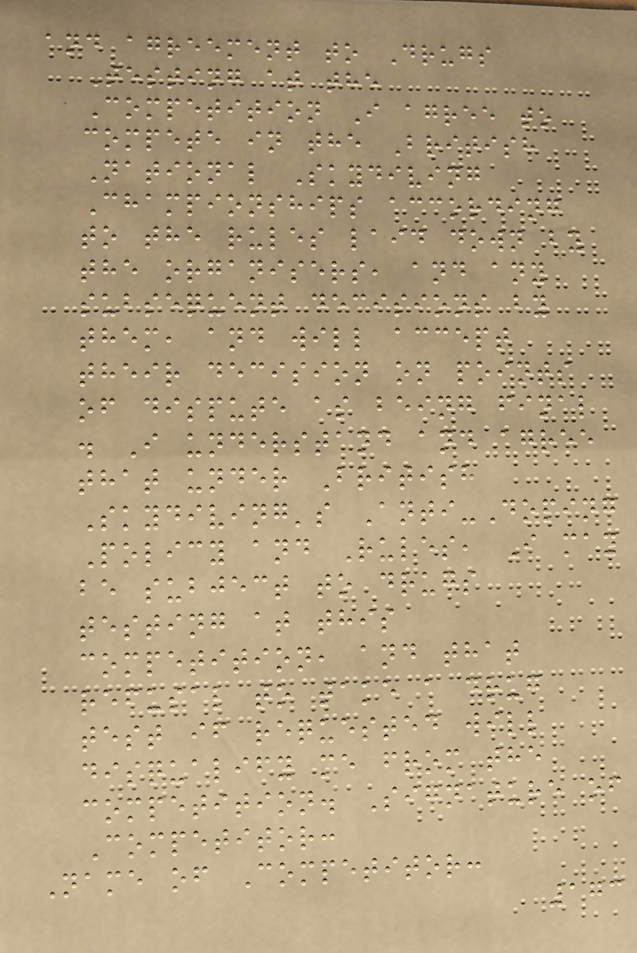and agreement to Drugs
Testing at the
Competition I agree to
compete in the British
National Skydiving
Championships according
to the rules laid down by
the organisers, and any
subsequent decisions by
them, and will accept
their decision on points
of dispute as being final
. I understand and agree
that under British
Skydiving's Anti-Doping
Policy and Rules, I may
be subject to drugs
testing at this
competition, and that
refusal to take a drug
test if requested will
disqualify me from the
competition. Signature of
Competitor:
Name of Competitor:
173
